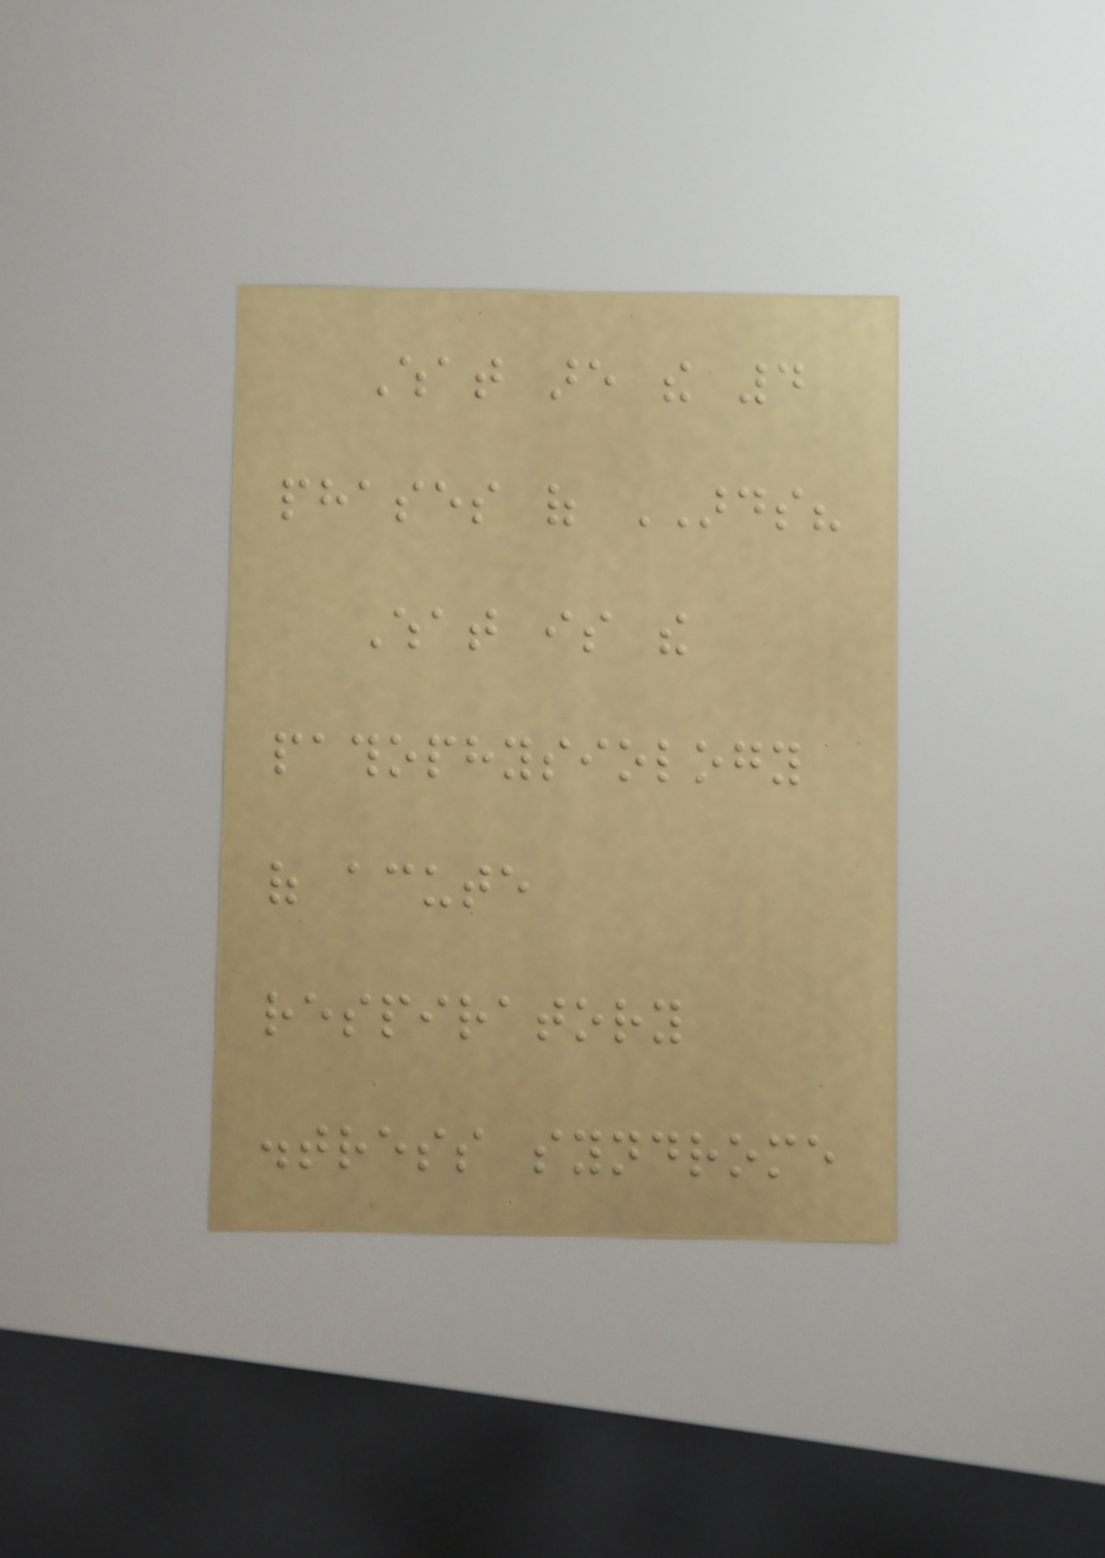What are the 4
phases of ARDS?
What is the
pathophysiology
of acute
respiratory
distress syndrome
